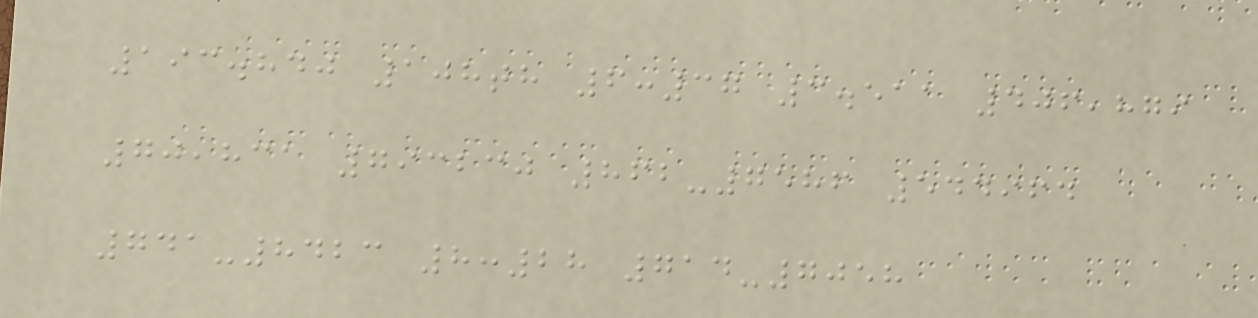193.840 108th 6:37 3.511 406,879
70,831 793230 862-7586 544964
741-8423 8:28 714-7058
